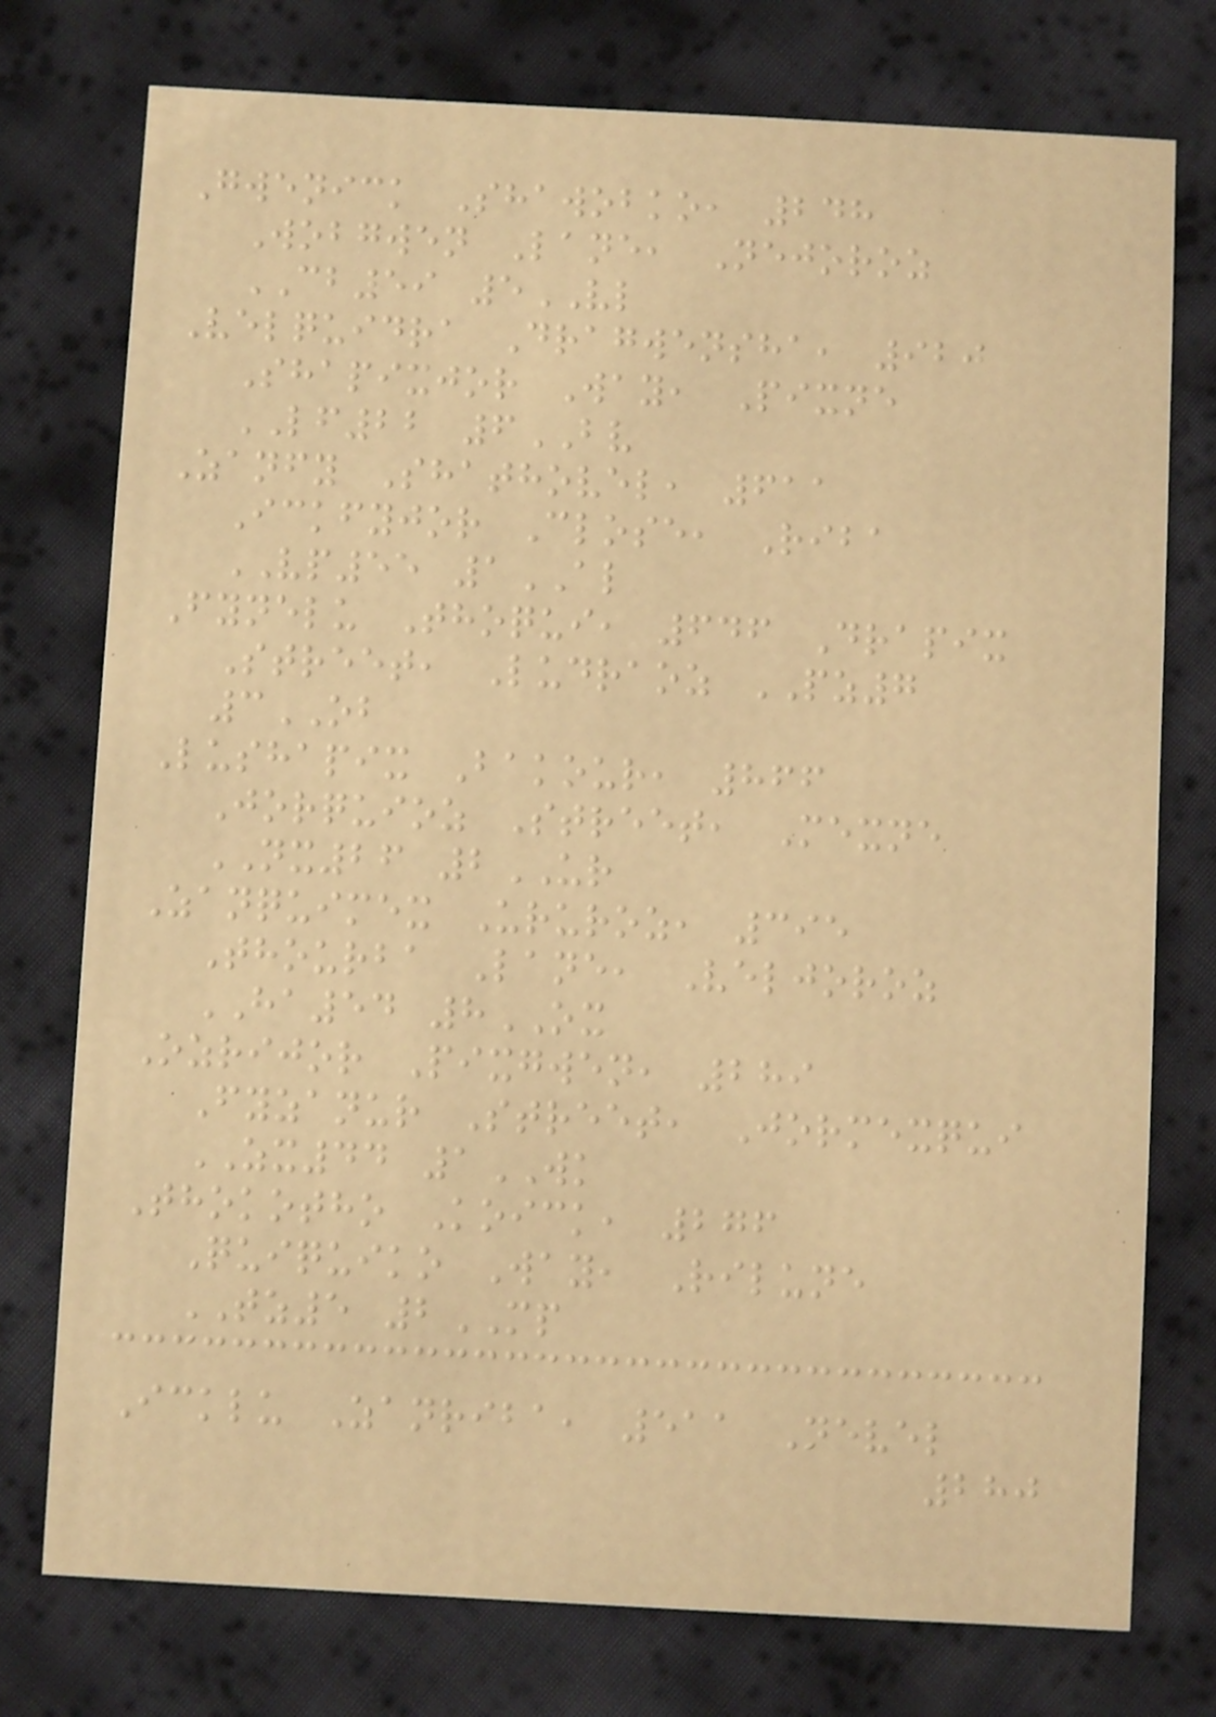Gwenick Shawobko, 248
Wobgwen Lane, Nejoroz
CB59 5VL
Velquidra Dragwensha, 920
Shapixjor Way, Pixne
LF22 6BV
Zanfy Shathovel, 611
Ickfyjor Close, Riba
VP55 1AL
Fynelu Thoqui, 646 Drapix
Street, Ludraoz PZ7
3OB
Lushapix Bakour, 866
Jorquioz Street, Mexne
NX26 2UR
Zanquimex Ururoz, 395
Thourba Lane, Veljoroz
HA54 8OX
Ozrijor Pixgwen, 289
Fyzanur Street, Jormexqui
ZX44 1WK
Thokotho Koick, 276
Quiquiko Way, Rilune
TZ5 2MP
Icklu Zanriba, 511 Nevel
280
